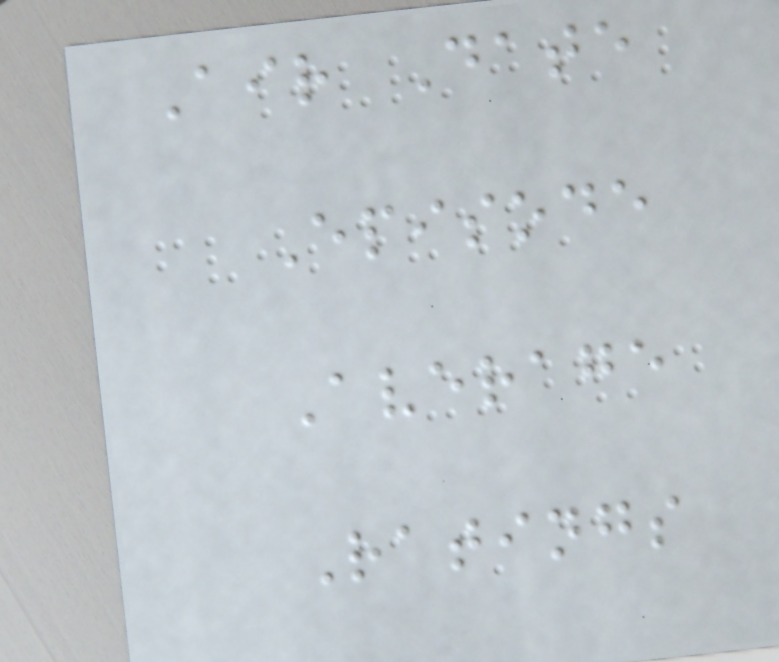Air Date
Episode
Average
Ratings
